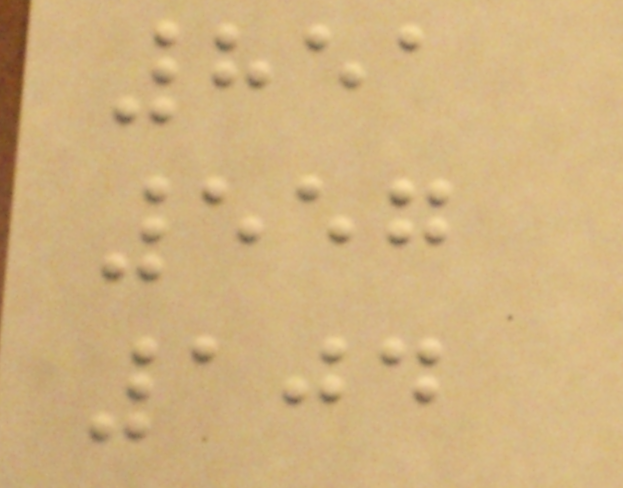851
557
104
